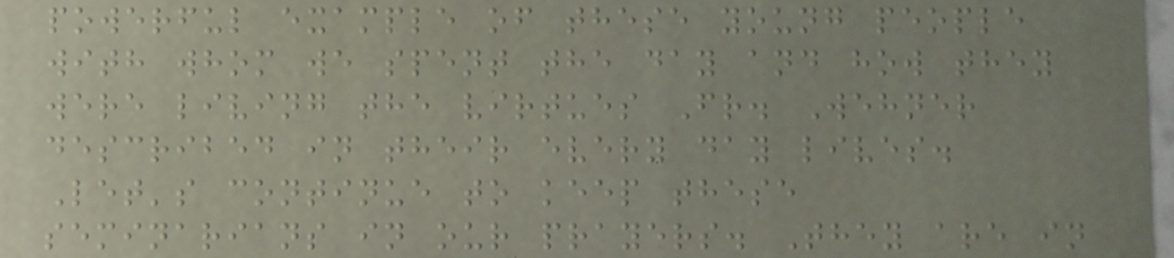powerful example of these young people
with whom we spent the day and how they
were living the virtues Fr. Wehner
described in their every day lives.
Let's continue to keep these
seminarians in our prayers. They are in
